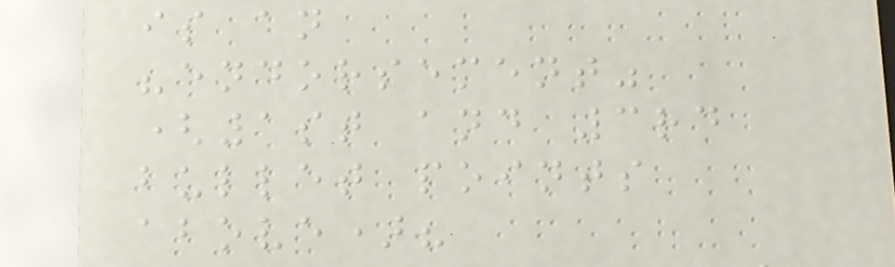is an
"endorsement"
(1st and 3rd
bullet points
above)?
